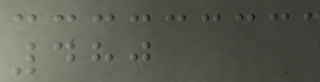480
